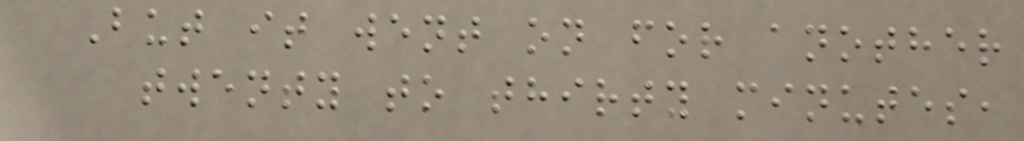But it went on for another
twenty to thirty minutes,
